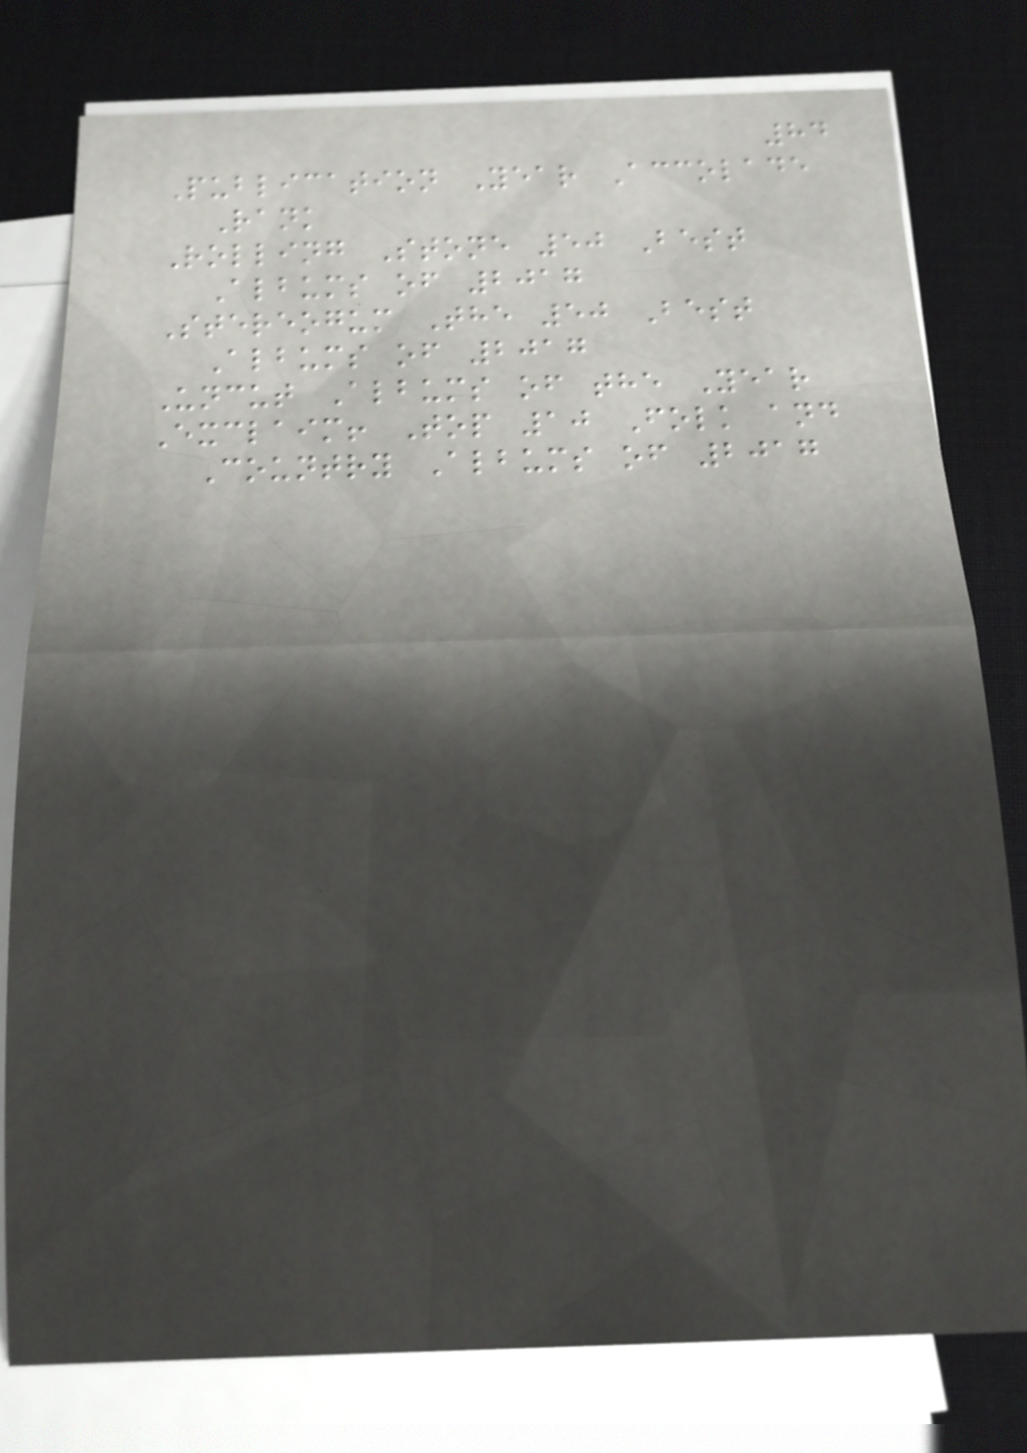84
Publication Year Accolade
Rank
Rolling Stone 50 Best
Albums of 2017
Stereogum The 50 Best
Albums of 2017
Uncut Albums of the Year
Exclaim! Top 10 Folk and
Country Albums of 2017
